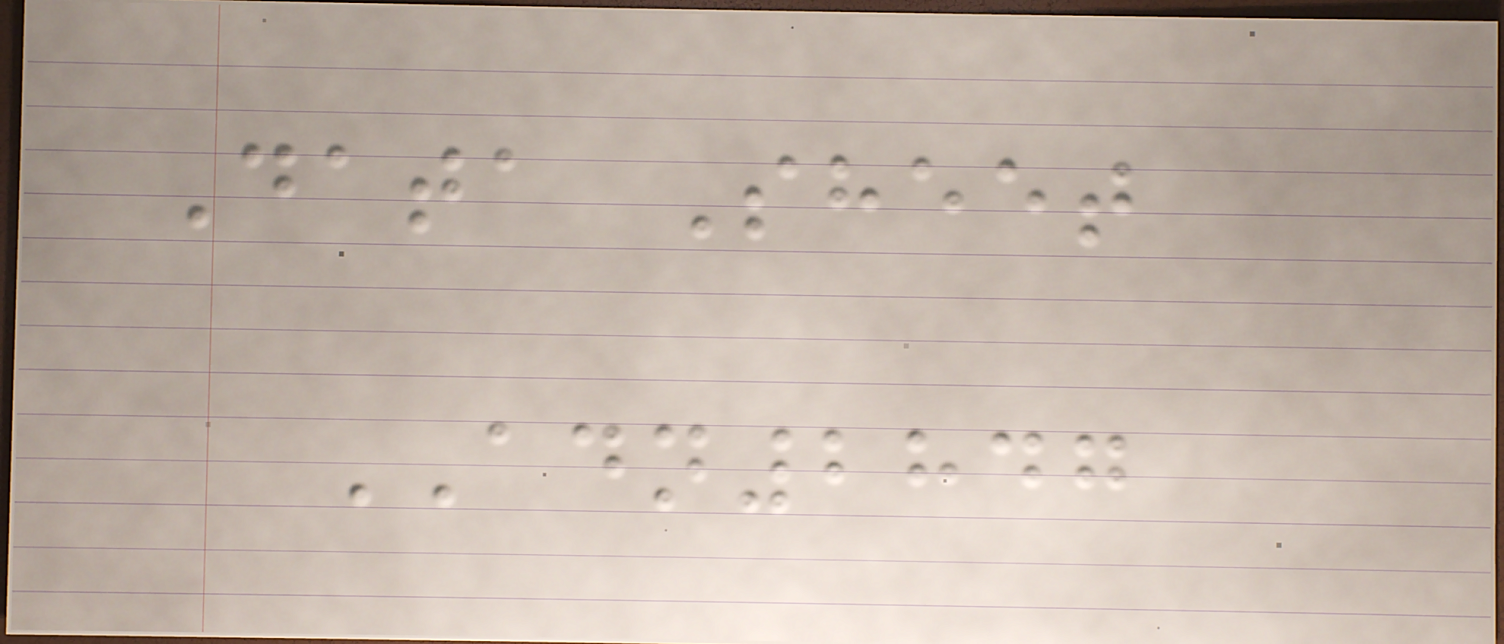Data Sheet
ADN2847
